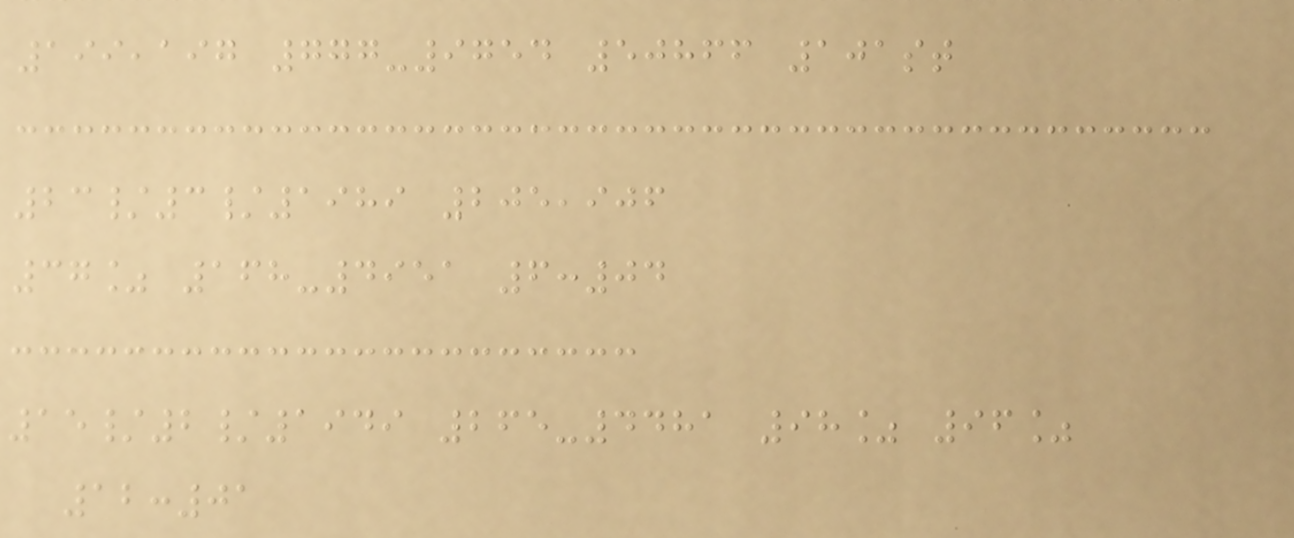199,197 777-9754 50866 101st
23/3/1989 205,906
37% 168-4951 6:04
15/2/1949 265-4481 98% 96%
12:01
